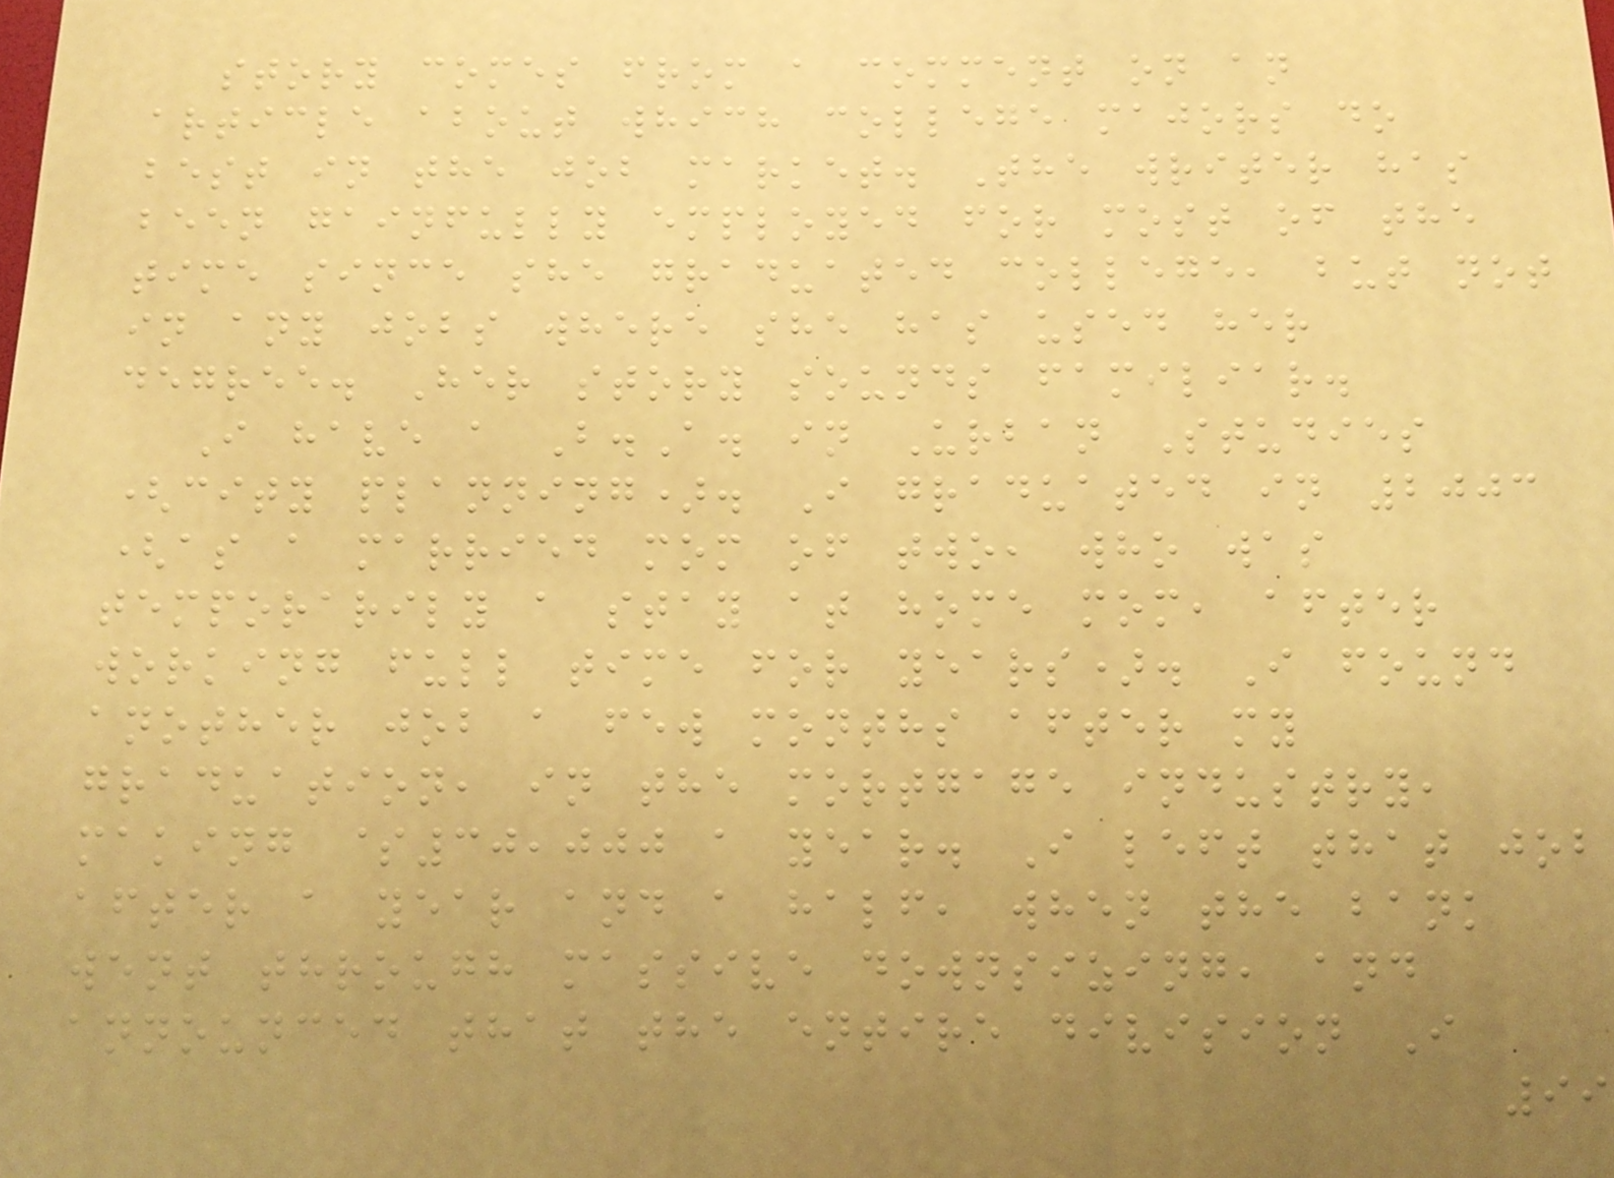story comes from a comment on an
article about which college majors do
best in the job market. The writer has
been gainfully employed for most of the
time since she graduated college, but not
in any jobs where she has used her
degree. Her story sounds familiar.
I have a B.A. in Urban Studies
(city planning). I graduated in 2003
(as a married mom of two, who was
temporarily a stay at home mom, after
working full time for years). I found
another job a few months after my
graduation, in the mortgage industry,
making $30,000 a year. I left that job
after a year and a half, when the bank
went through massive downsizing, and
announced that the entire division I
99
